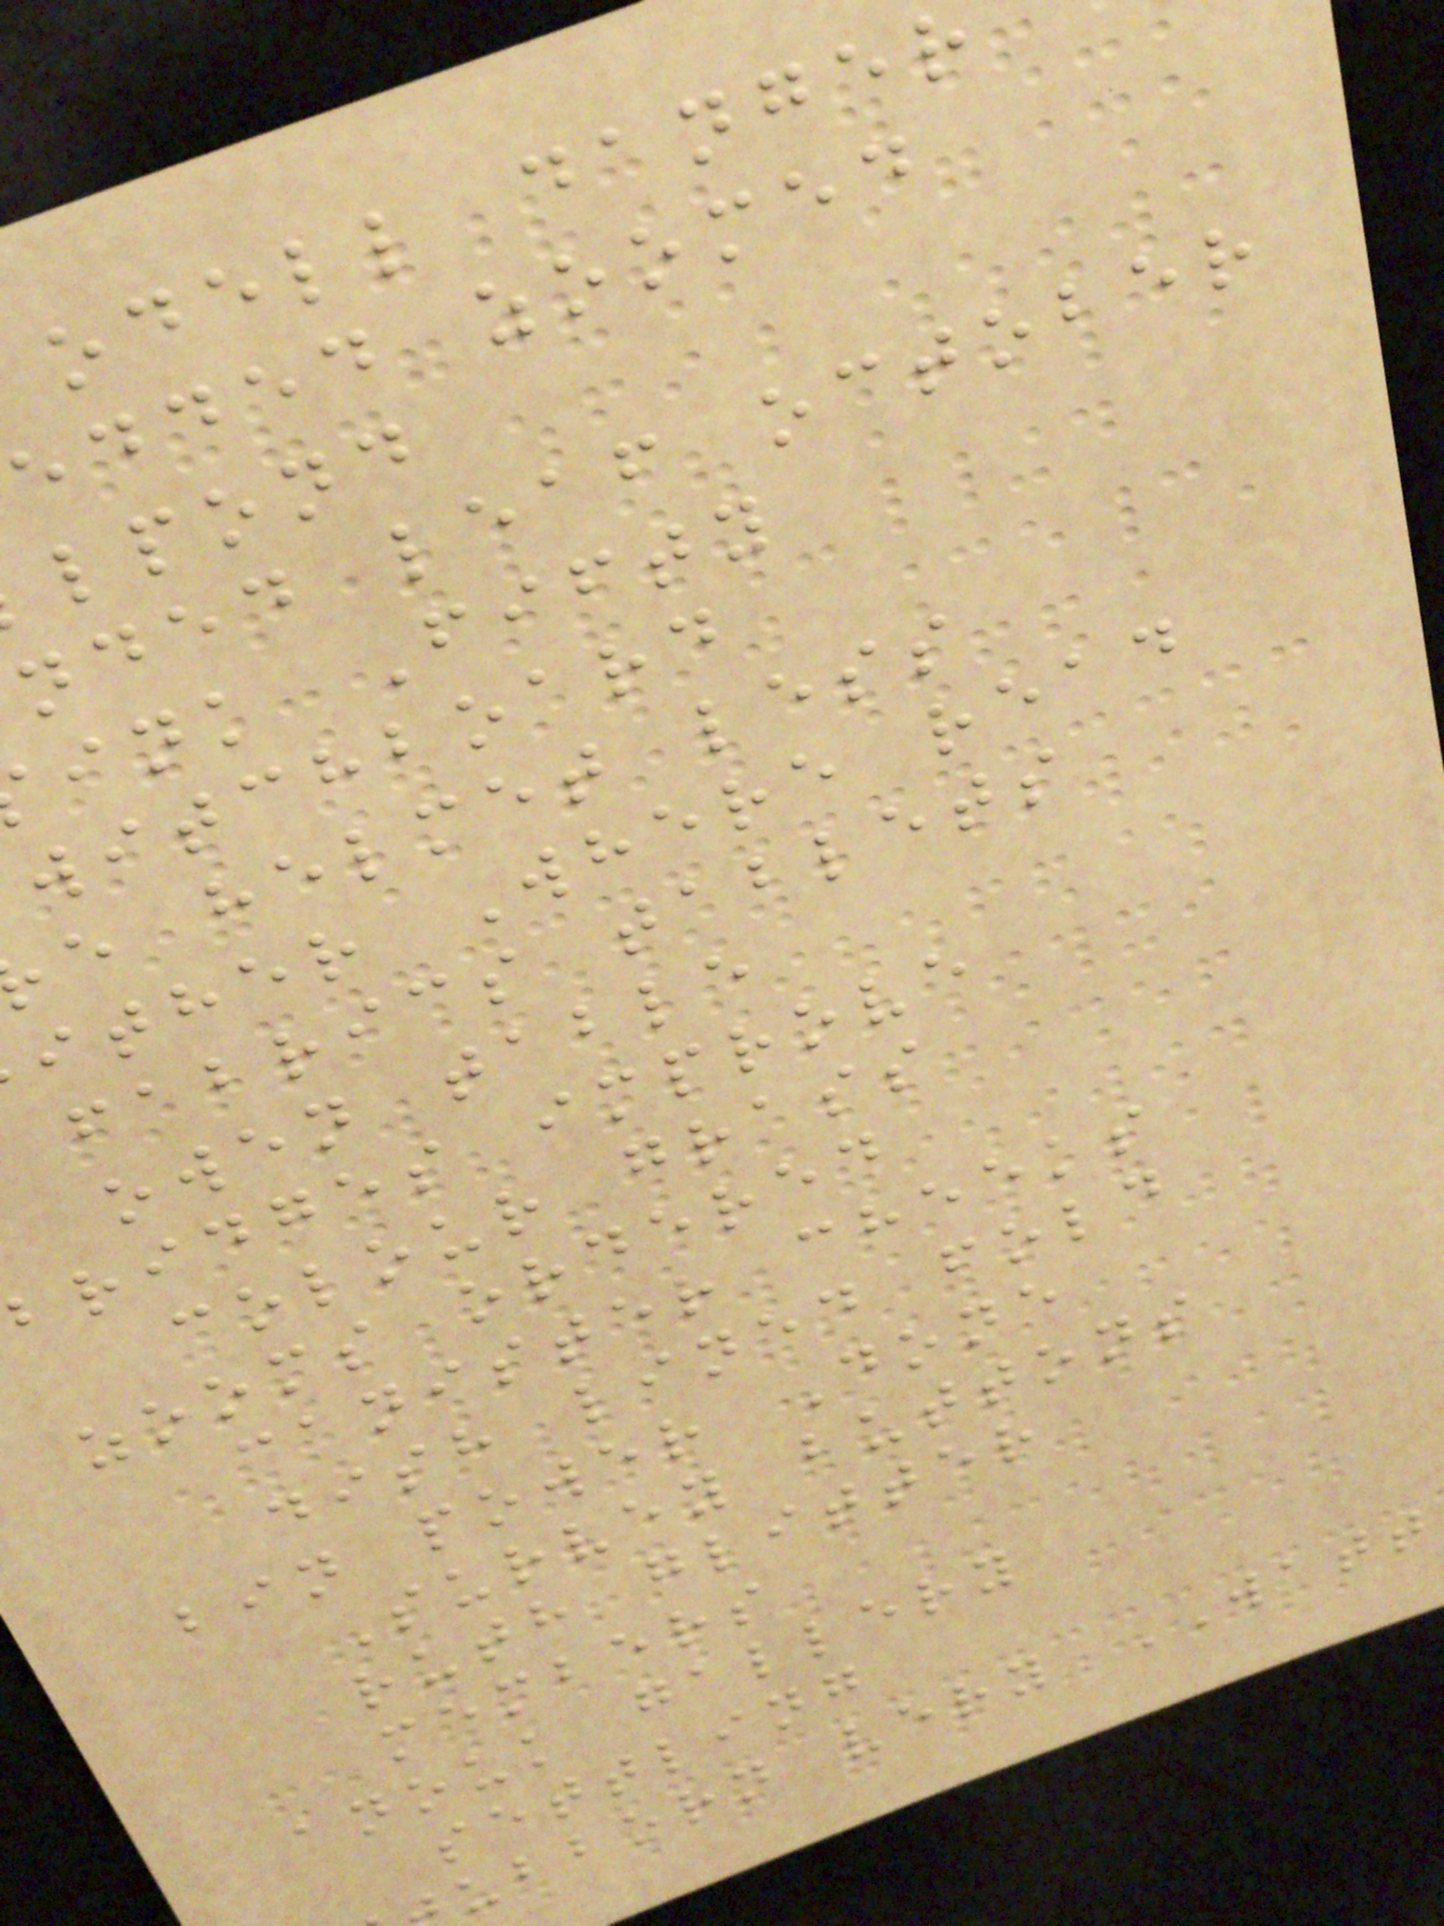odell danger
edded zoomed
lpond
nded leaf october
ink Fifty
witchboard
e helmet less
ither Where read
fabrics tablets
owen table
bridges improve
colour grass
zooms ordered
canister cheeks
dish lined fold
bin power Done
Survey buttons
ruth glitter
members
anouk gallery
settling
ubborn very WATT
